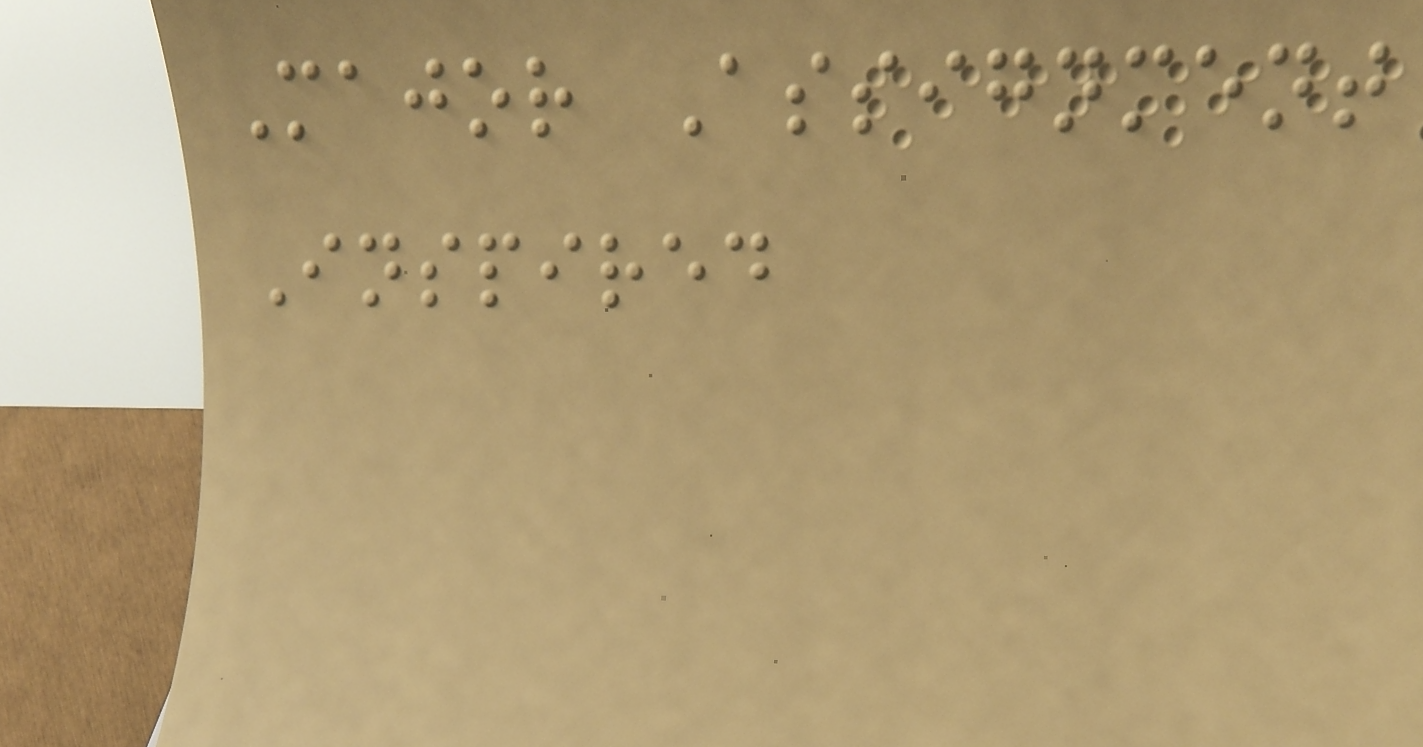Major Assignment
Inspired
